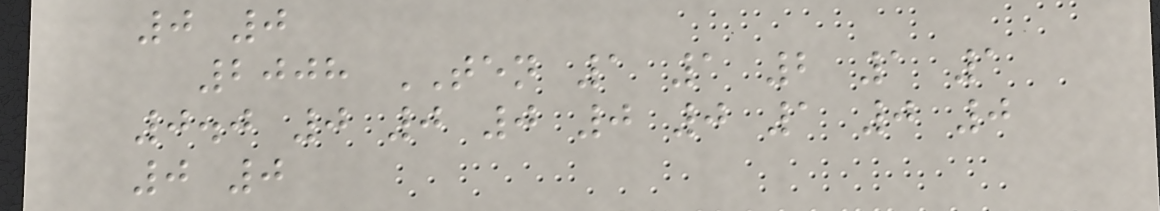0 0
2008 TEN 1 1 2 1 1
0.0 0 0 0 0 0 1 0 0
0 0
